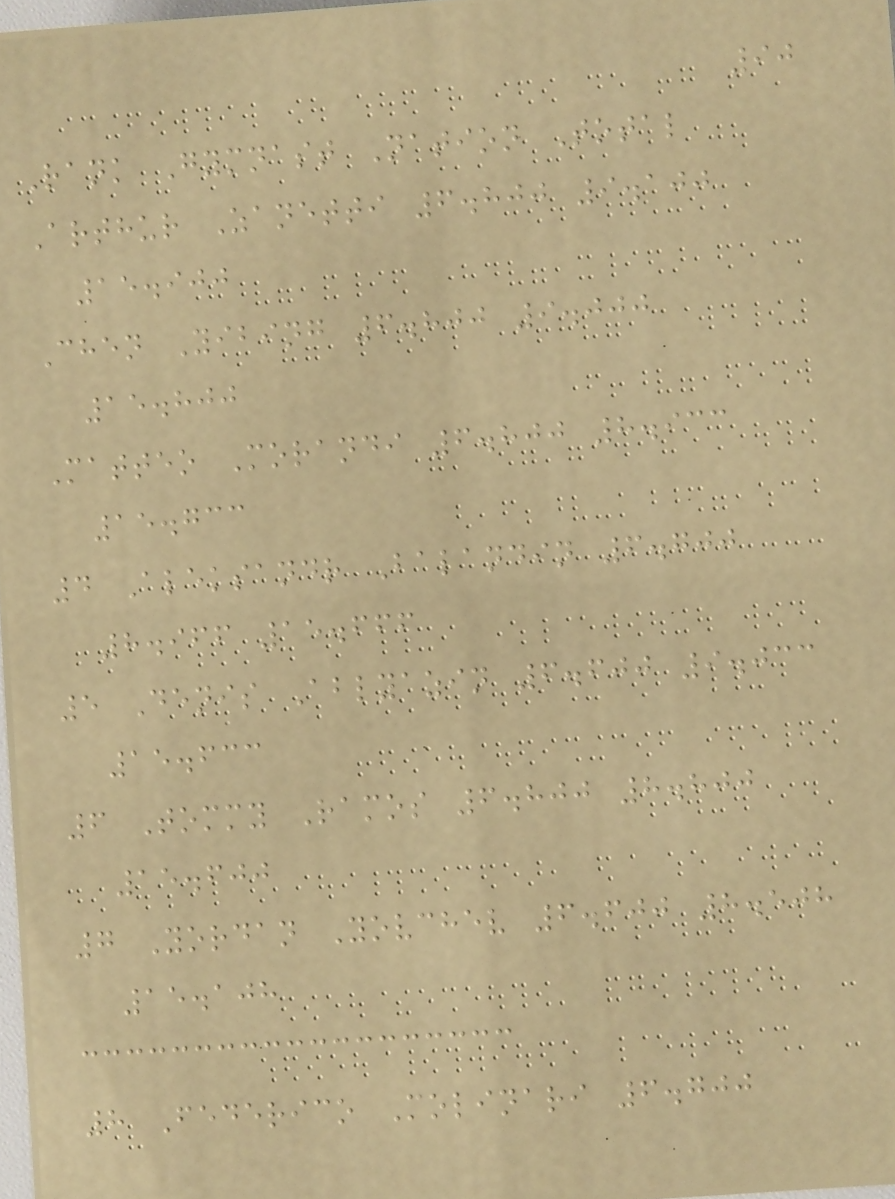90
Rank Gymnast Nation Total
Arthur Zanetti 6.800 9.100
15.900
Chen Yibing 6.800 9.000
15.800
Matteo Morandi 6.800 8.933
15.733
4 Aleksandr Balandin 6.700
8.966 15.666
5 Denis Ablyazin 6.600 9.033
15.633
6 Tommy Ramos 6.800 8.800
15.600
7 Yordan Yovchev 6.600 8.508
15.108
8 Federico Molinari 6.700
